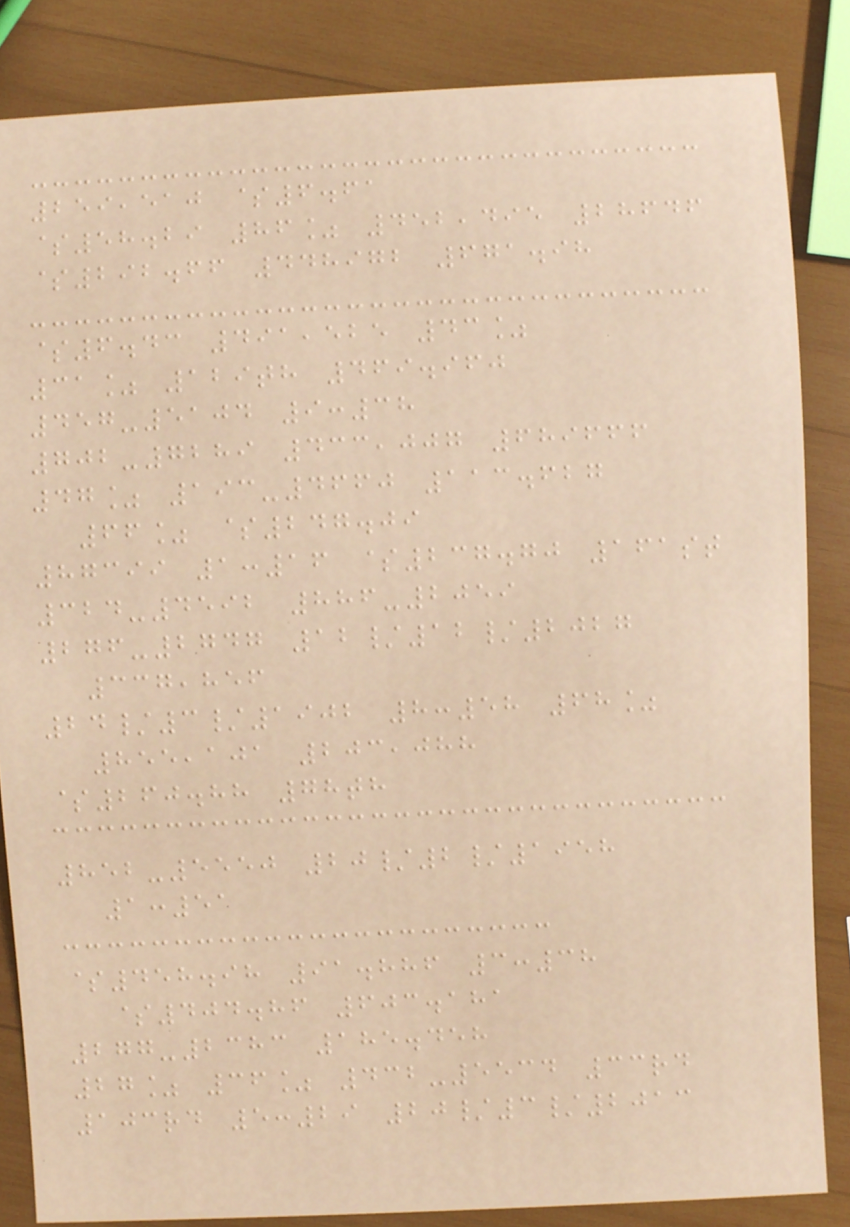259,510 $6.61
$58.29 86% 452,495 28646
$292.66 448972 671.98
$6.43 491,525 43%
31% 129th 469.960
457-5104 9:38
702-7289 433,007 689666
47% 193-4660 113.627
66% $247.09
87399 1:16 $237.70 161st
324-4592 886-2059
276-2747 12/12/2027
337,856
24/3/1902 8:58 68%
855,101 203,088
$260.88 78th
852-5550 20/2/1958
1:51
$458.98 91.886 3:38
$404.86 603.181
277-2383 185.458
27% 36% 432-5534 33rd
103rd 5:29 20/3/2013
